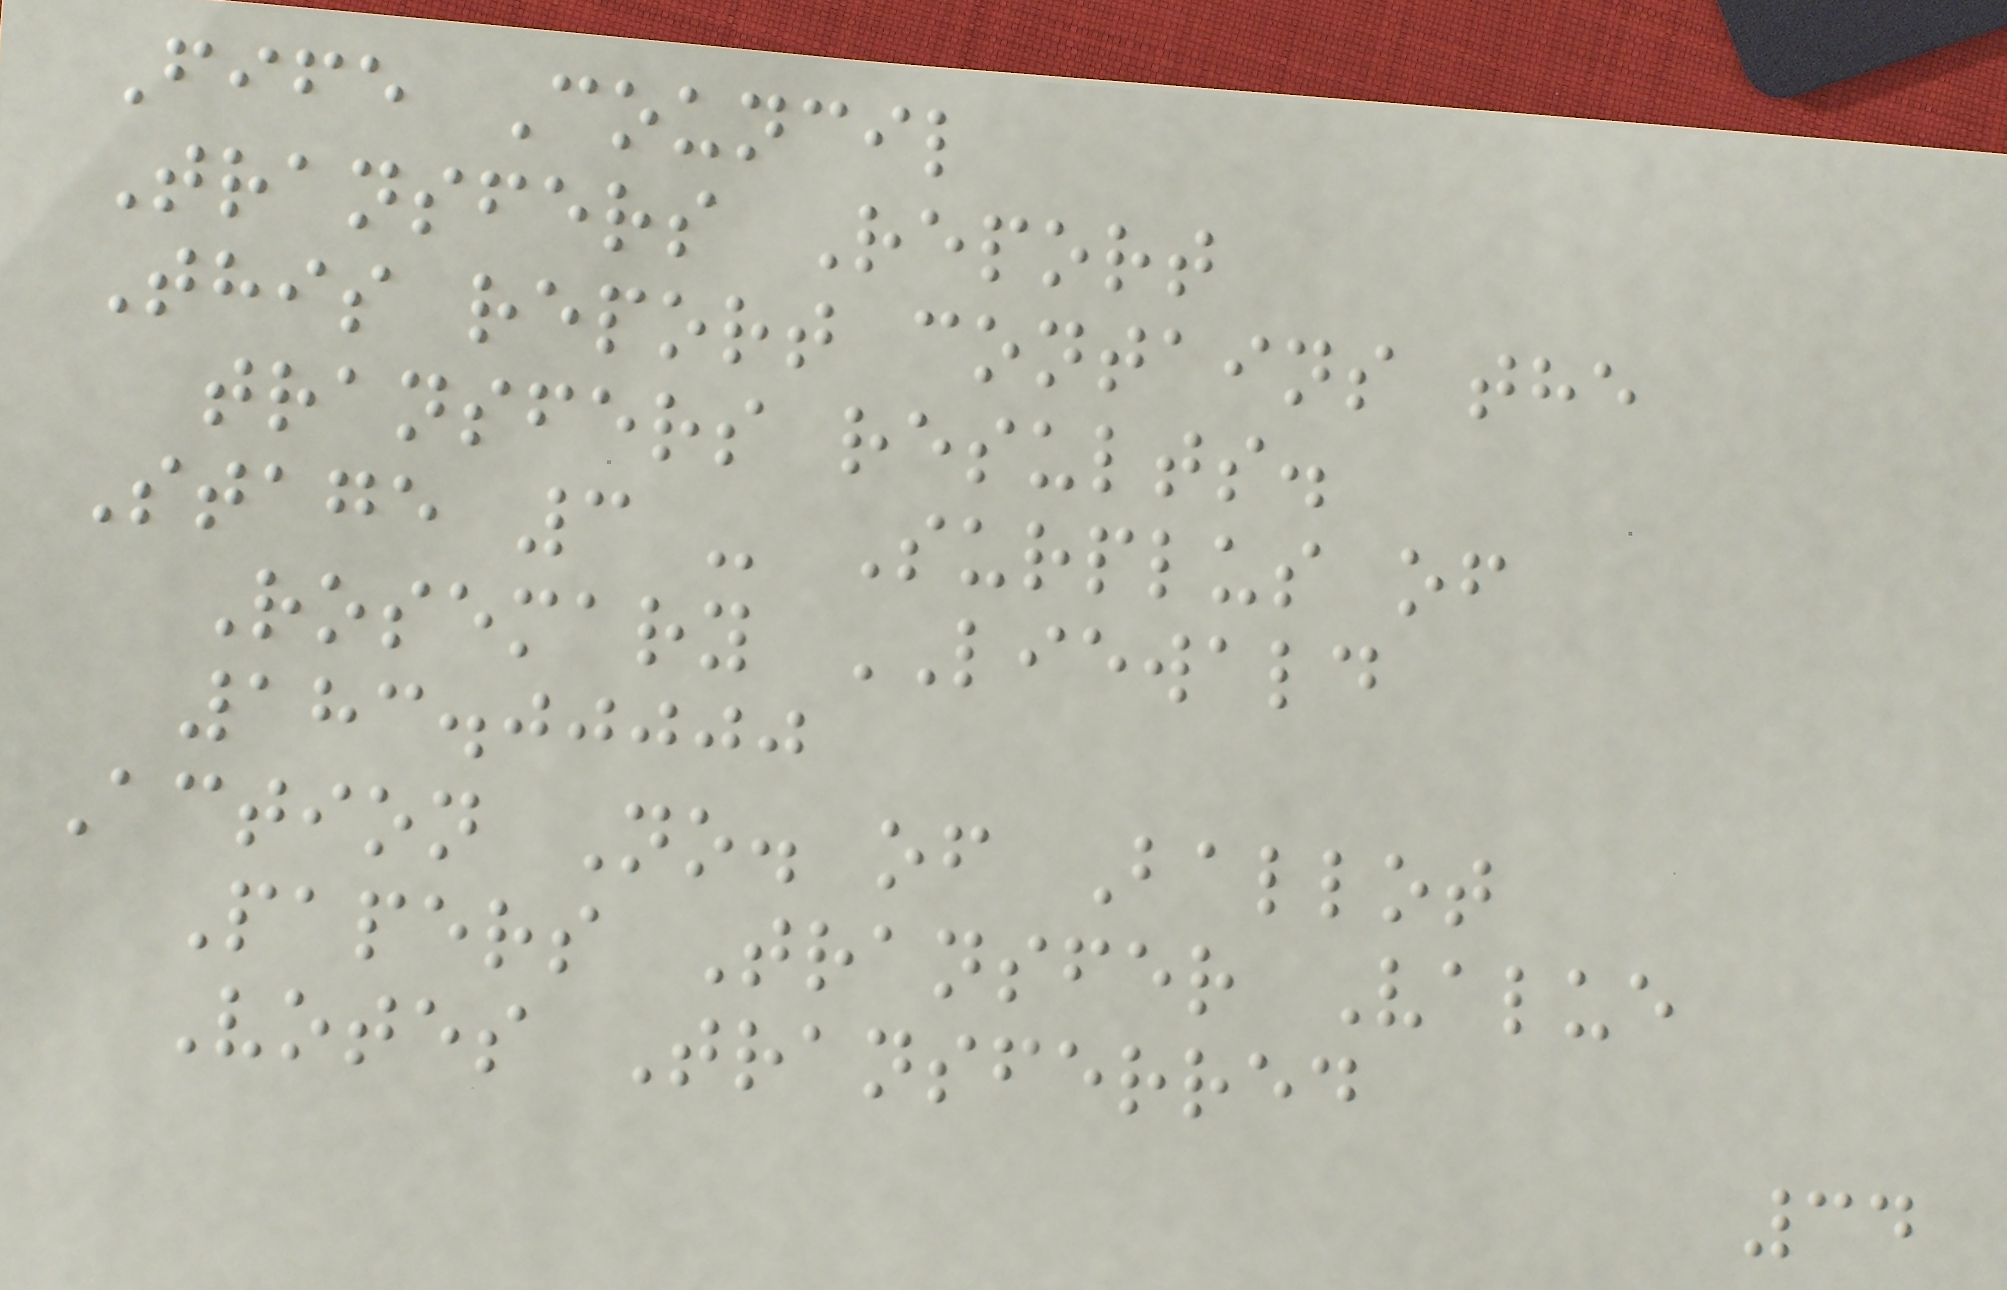Fife Council
Transfers Report
This report contains the
transfers results.
Stage 3 - Surplus of
Rosemary LIEWALD
183.00000
Action No. of Ballot
Papers Transfer Value
Votes Transferred
34
